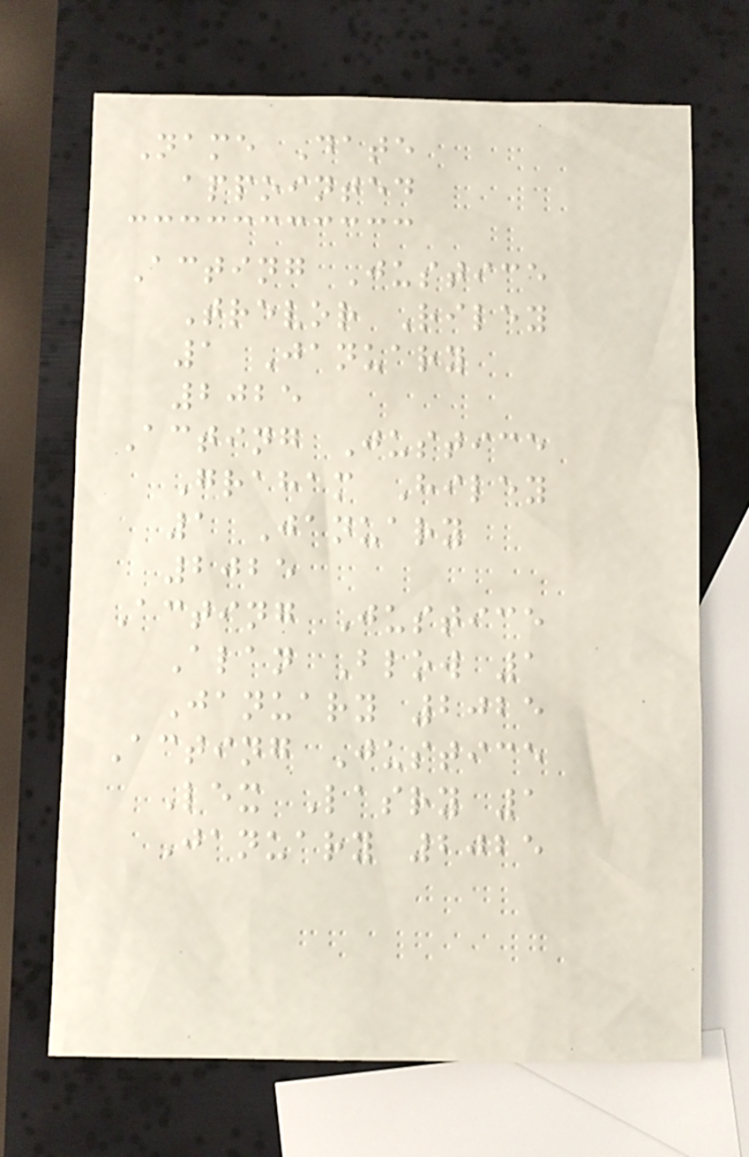Name Date
appointed
Acting Justice
Trevor Riley
1 January
2025
Acting Justice
Graham Hiley
1 January
2025
Acting Justice
Alan Blow 1
January 2025
Acting Justice
Lex Lasry 1
January 2025
